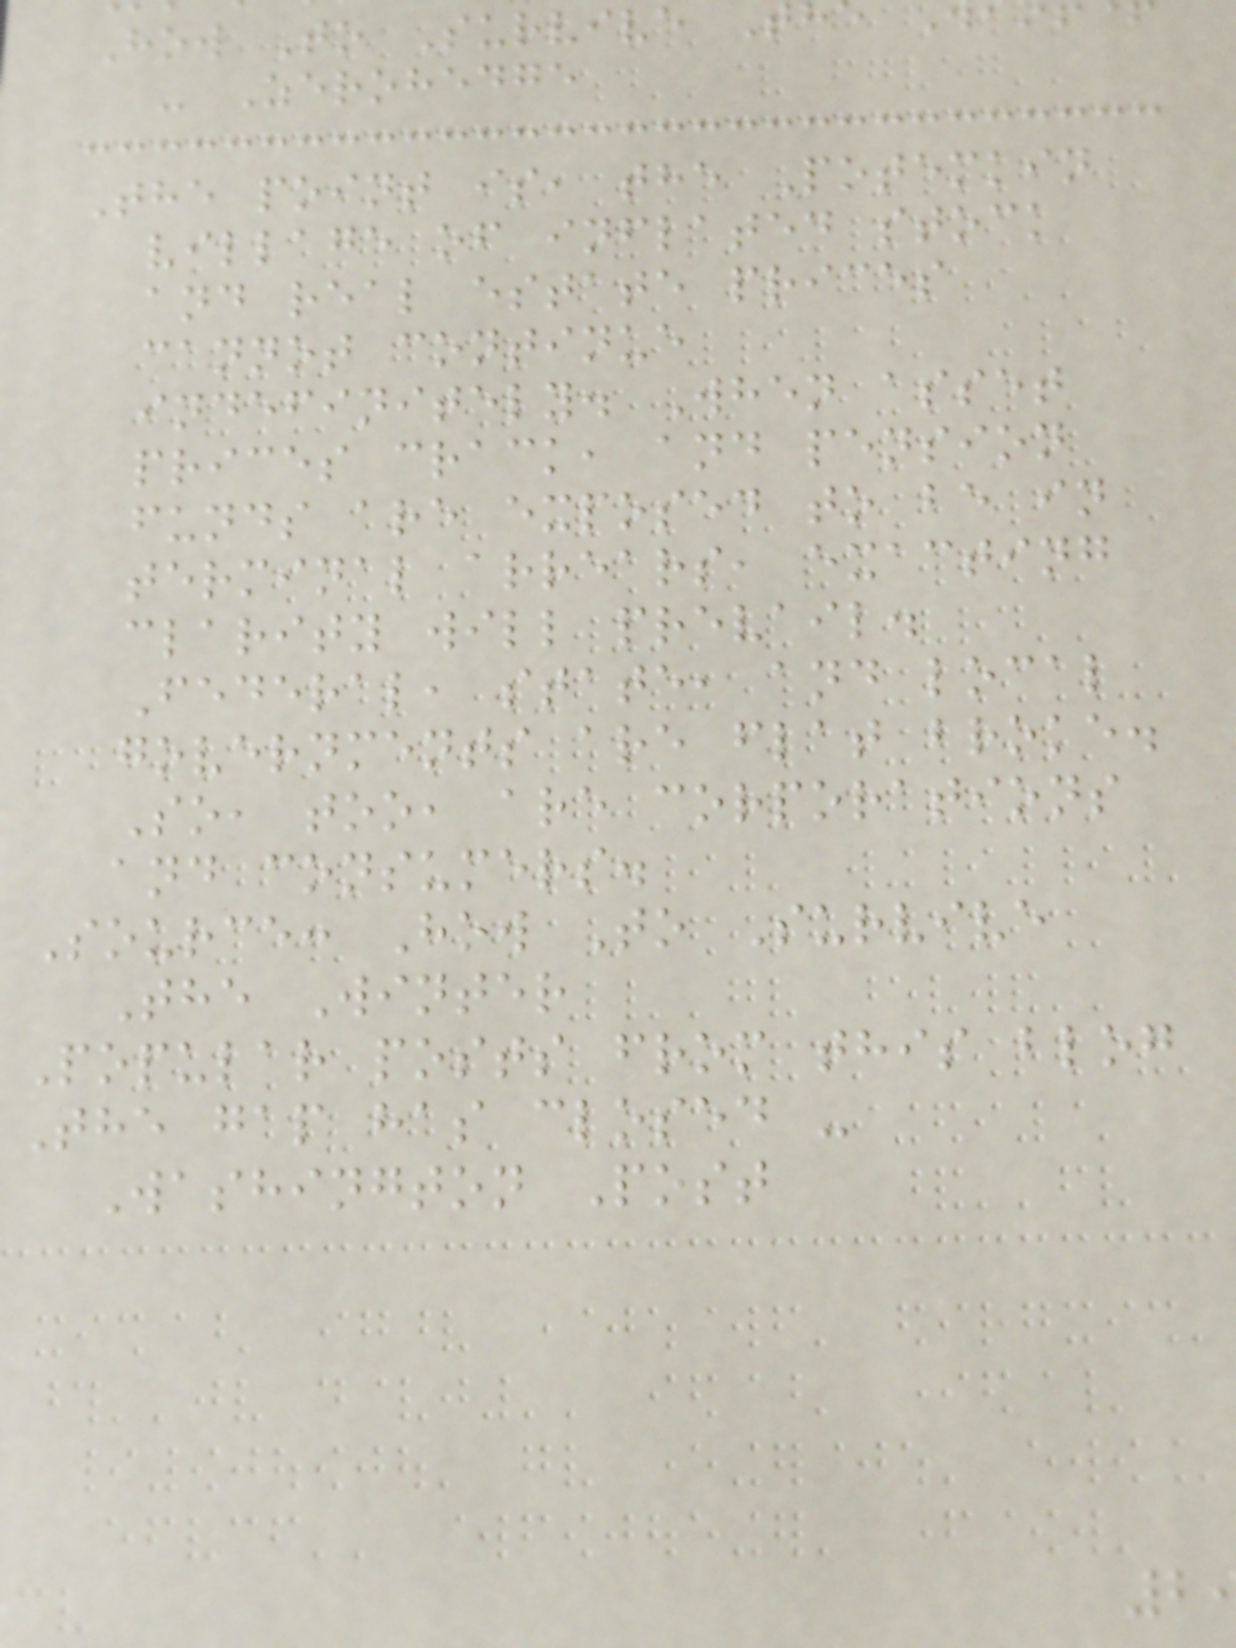How To Survive T
- Zerohedge
The point is, the Potemkin
village of inflated stock
and real estate prices
cannot continue
indefinitely. When asset
prices crack, and pension
funds are exposed to be in
terminal arrears, exacting
clarity will prevail.
Federal, state, and local
governments are flat broke.
So, too, are corporations
and consumers.
Source: How To Survive
The Winter
Popular posts from this blog
The gap has closed -
Washington Post
